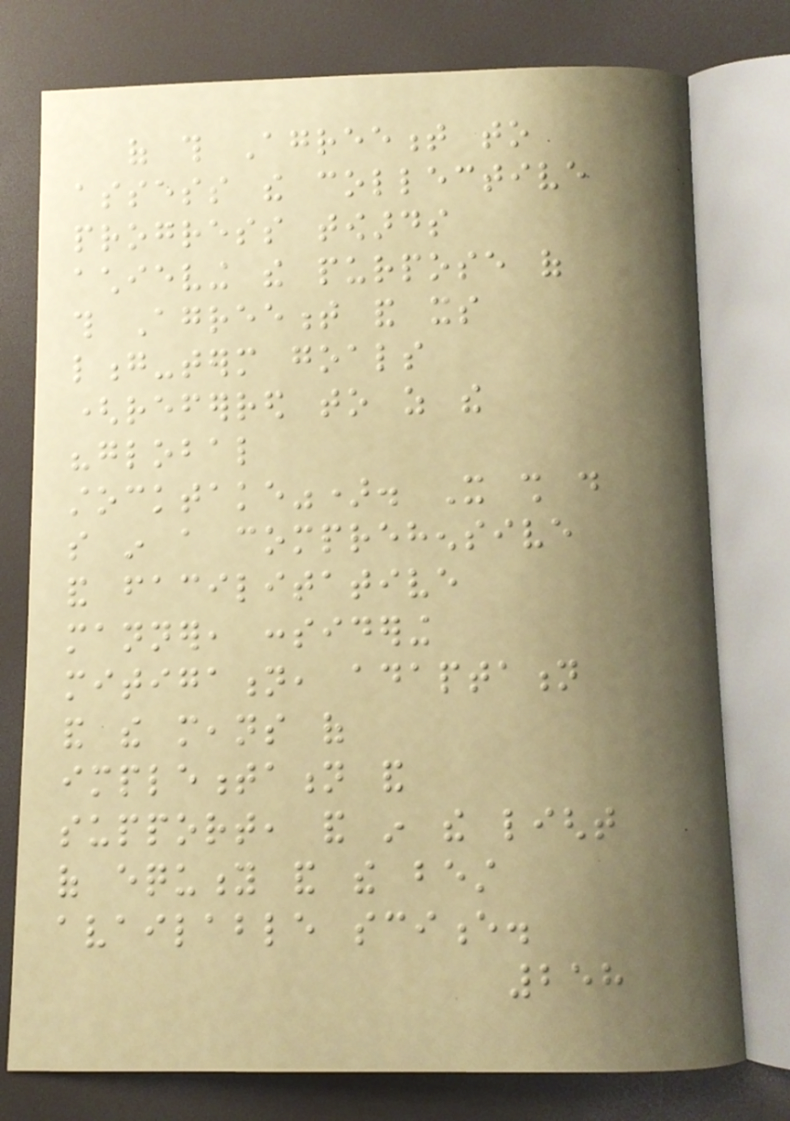of this Agreement to
assess the collective
progress towards
achieving the purpose of
this Agreement and its
long-term goals
(referred to as the
"global
stocktake"). It shall do
so in a comprehensive
and facilitative
manner, considering
mitigation, adaptation
and the means of
implementation and
support, and in the light
of equity and the best
available science.
258
